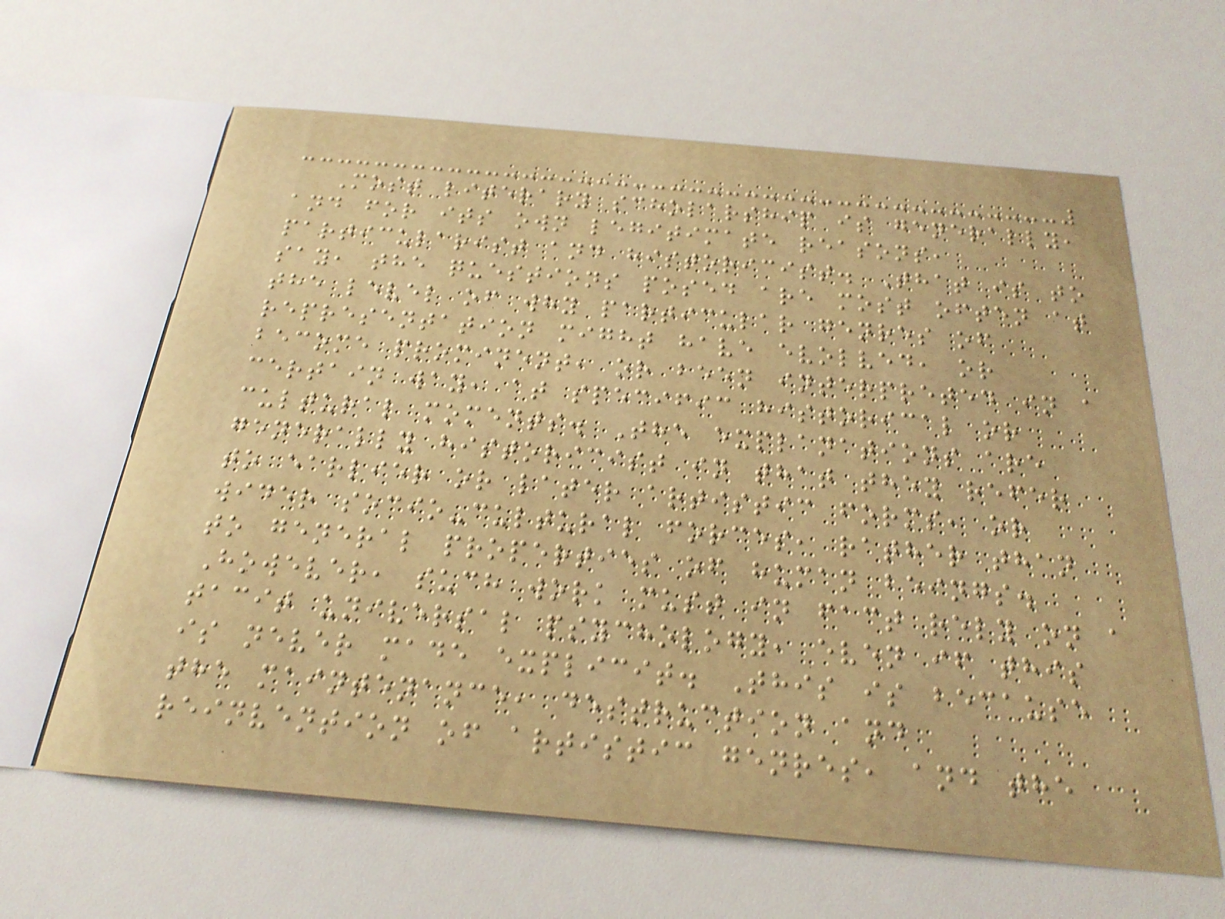Most literary scholarship is generally,
and for its own legitimate reasons,
particularist and historicist. That is to
say, the questions posed are most often at
the level of why particular genres of
representation might have evolved, or
become prominent, or been interpreted in a
certain way, at specific historical or
cultural moments. The explanations are
generally historicist in that they refer
to earlier or later artistic forms, or
wider socio-cultural forces, rather than
to general properties of human beings.
However, such work must in fact rely on a
tacit universal psychology, even if this
is never made explicit. This is because
the maintenance, destruction and
reinvention of artistic genres, and the
